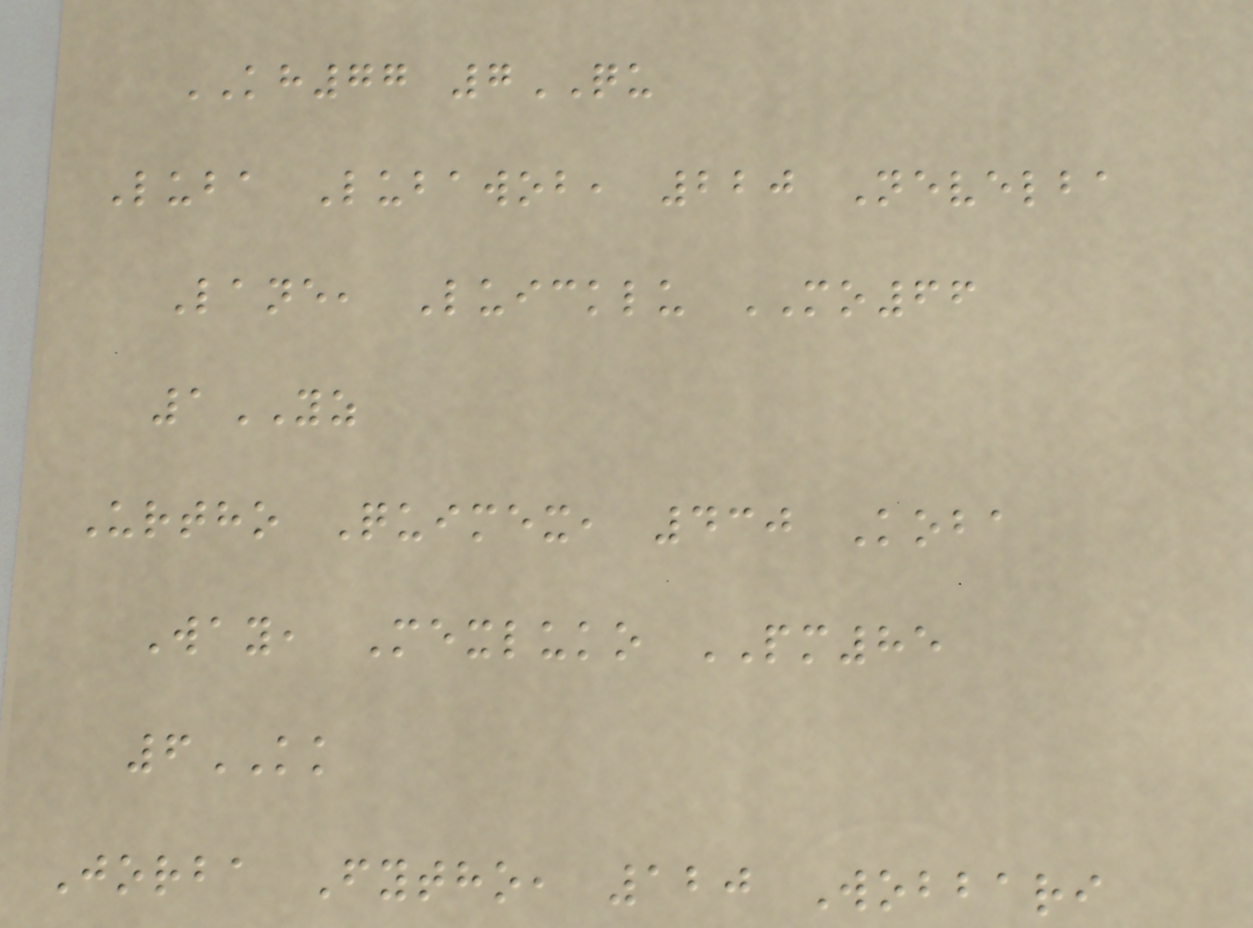KH77 7QU
Luba Lubawob, 220 Nevelba
Lane, Luicklu MO66
1YZ
Urtho Quimex, 430 Koba
Way, Mexluko PM85
6KK
Jorba Fytho, 120 Wobbari
